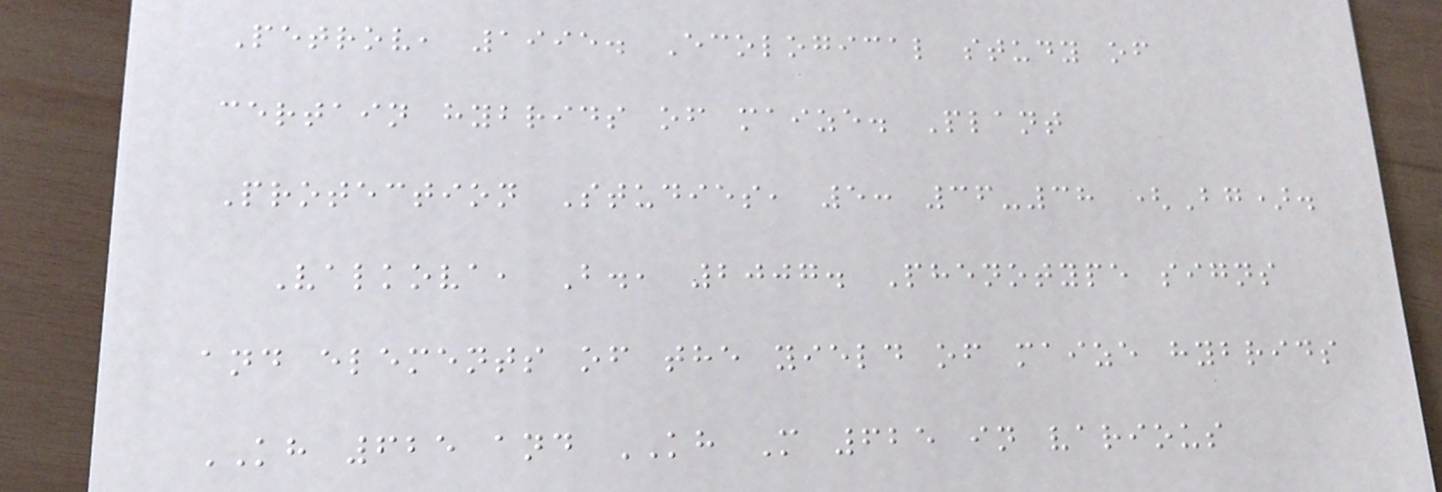Petrov, 1995. Ecological study of
certain hybrids of maize. Plant
Protection Studies, 5: 36-38 (Bg).
Valkova, B., 2007. Phenotype signs
and elements of the yield of maize hybrids
KH 625 and KH M 625 in various
